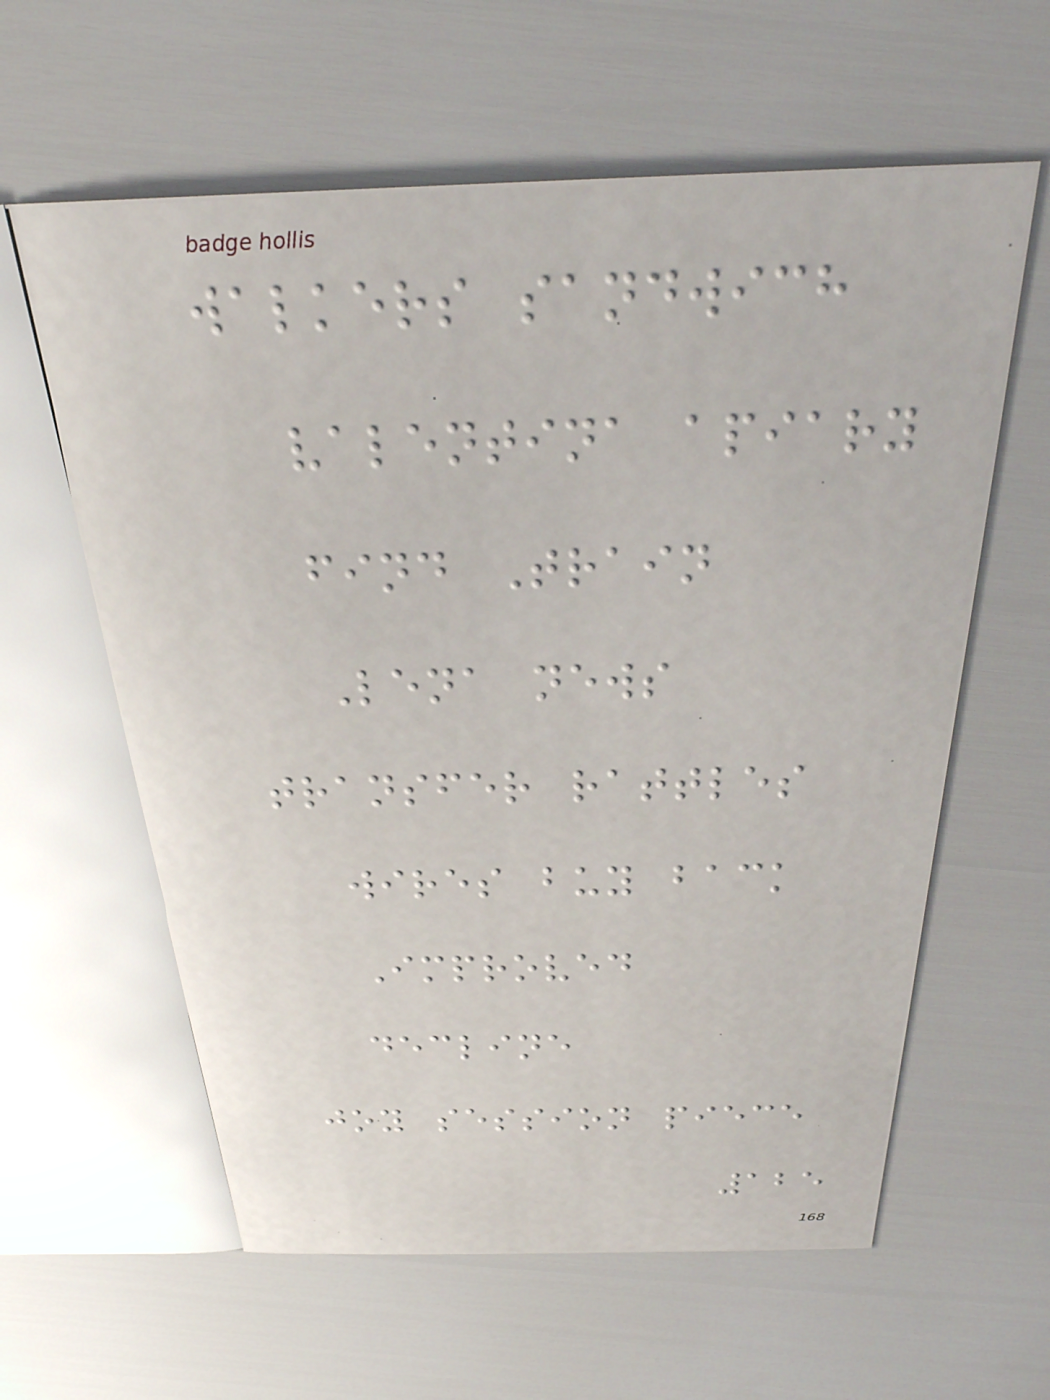walkers sandwich
valentina apiary
find Train
Lena news
transfer rattles
wires buy back
Improved
decline
joy session piece
125
